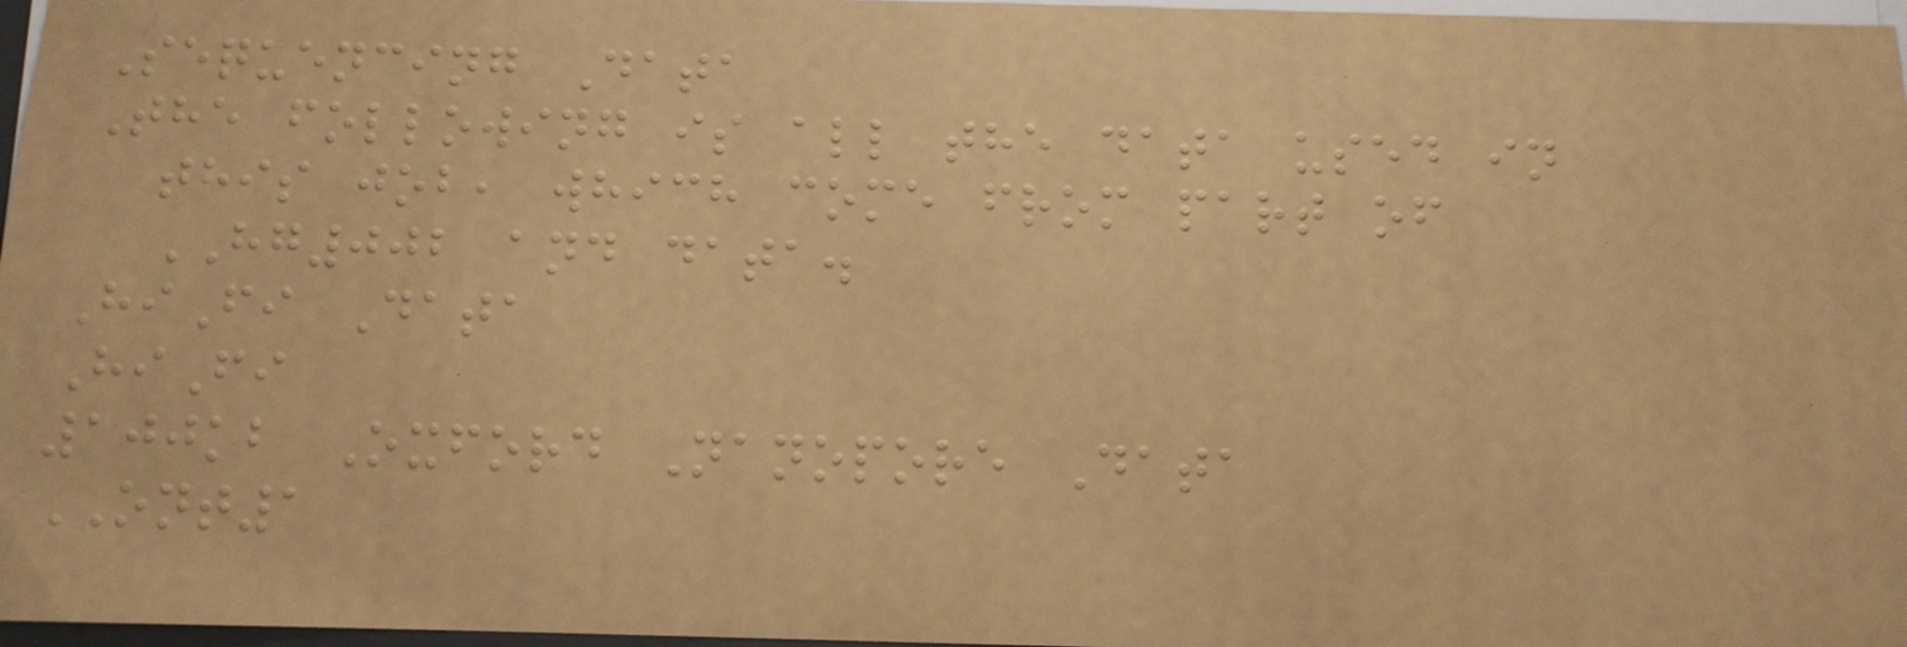Sequencing Data
The following is all the data used in
this job, which come from part of
HG002 and data.
HiFi Data
HiFi
100kb Oxford Nanopore Data
ONT1
